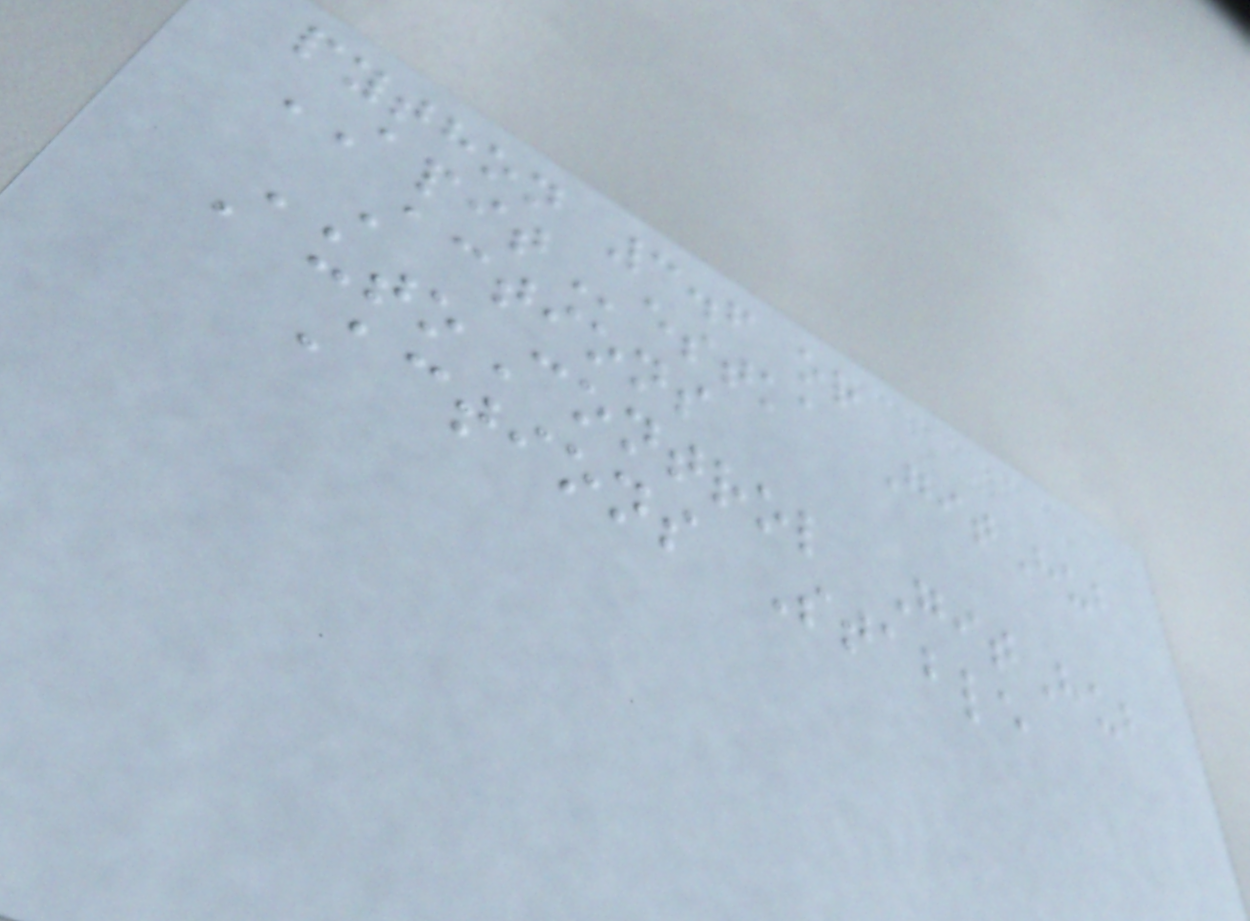python 3.6 or
APITestka GitHub
Actions
AutoControl GitHub
Actions Stable
